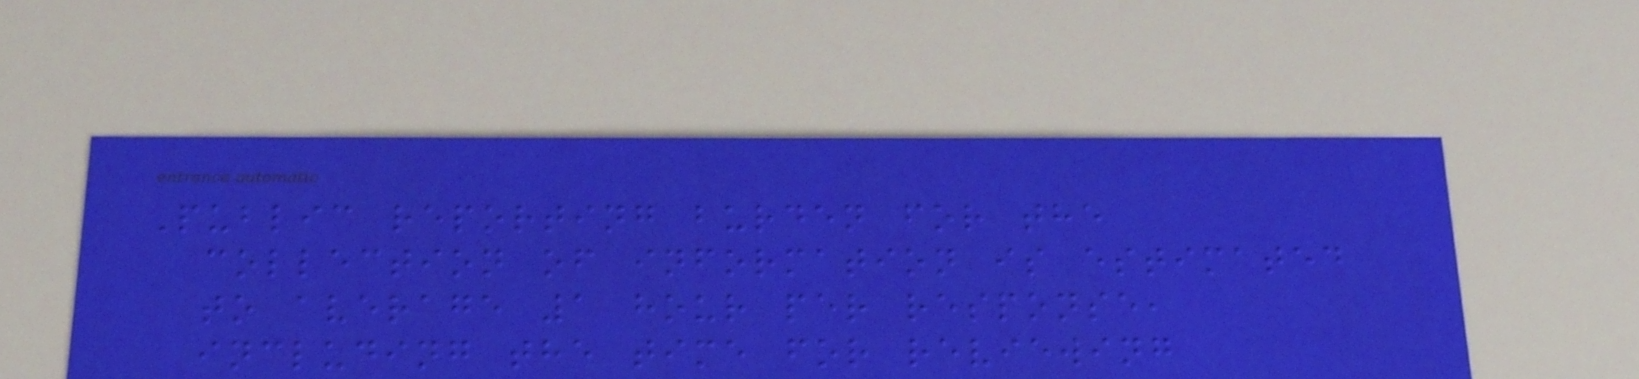Public reporting burden for the
collection of information is estimated
to average 1 hour per response,
including the time for reviewing
